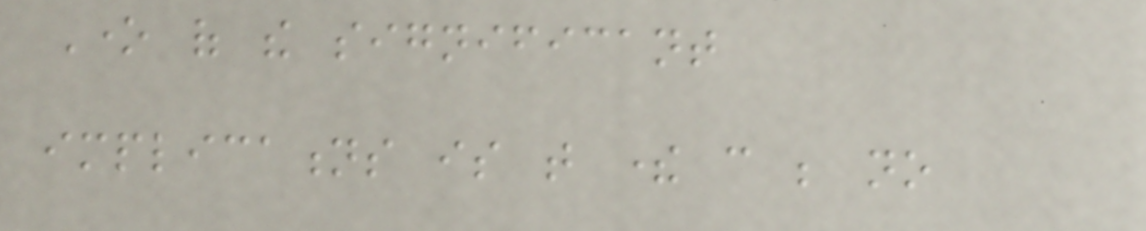One of the significant
implications is that there can be no
